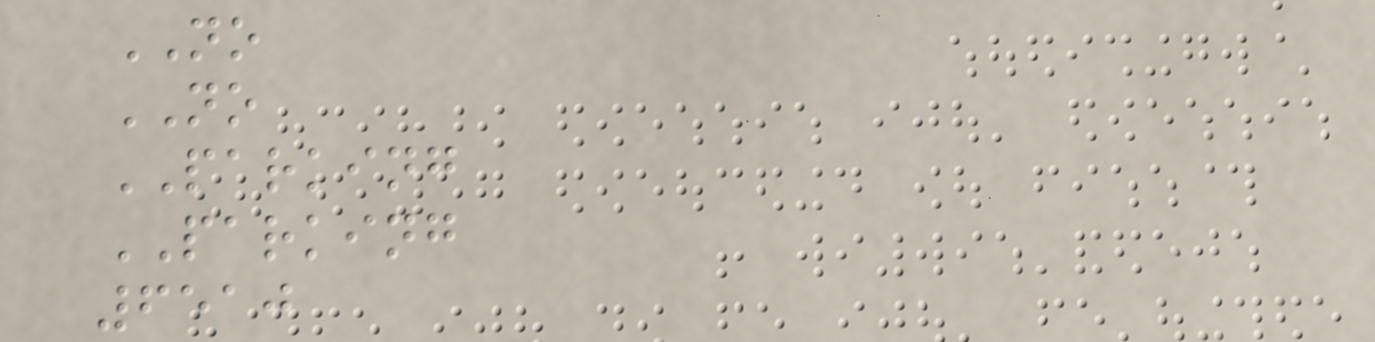NO
NO
PARKING
PARKING
6510
